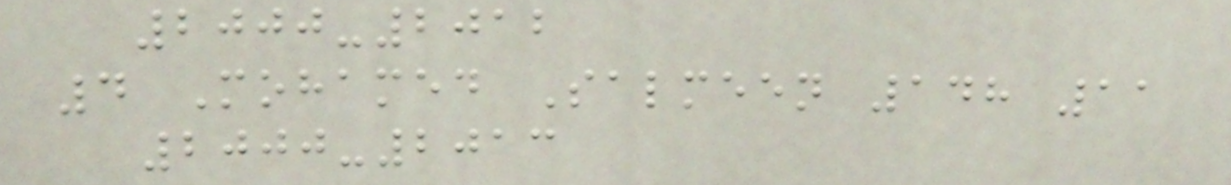2000-2012
4 Mohamed Salmeen 148 11
2000-2013
